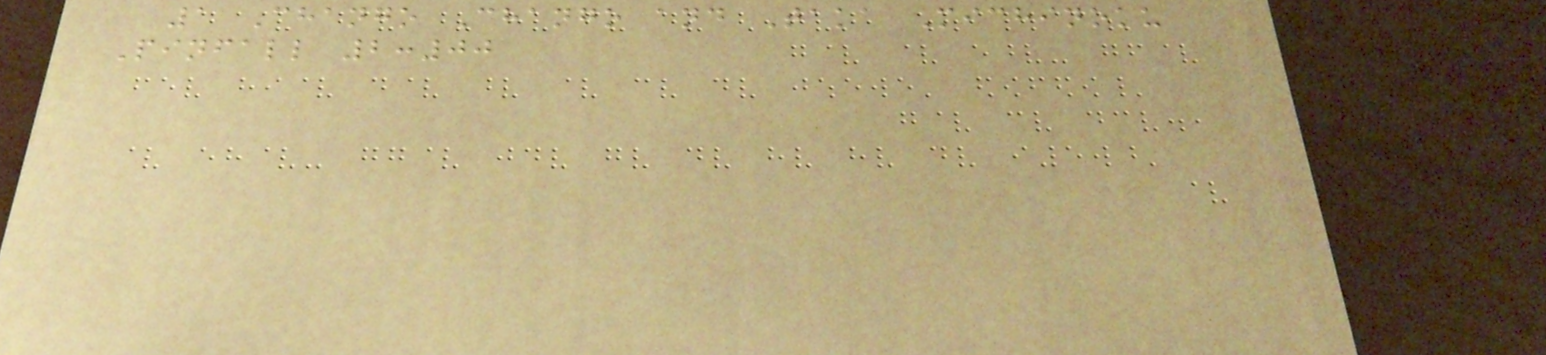1 Chango Chango and Taka Michinoku
Pinfall 2:00
